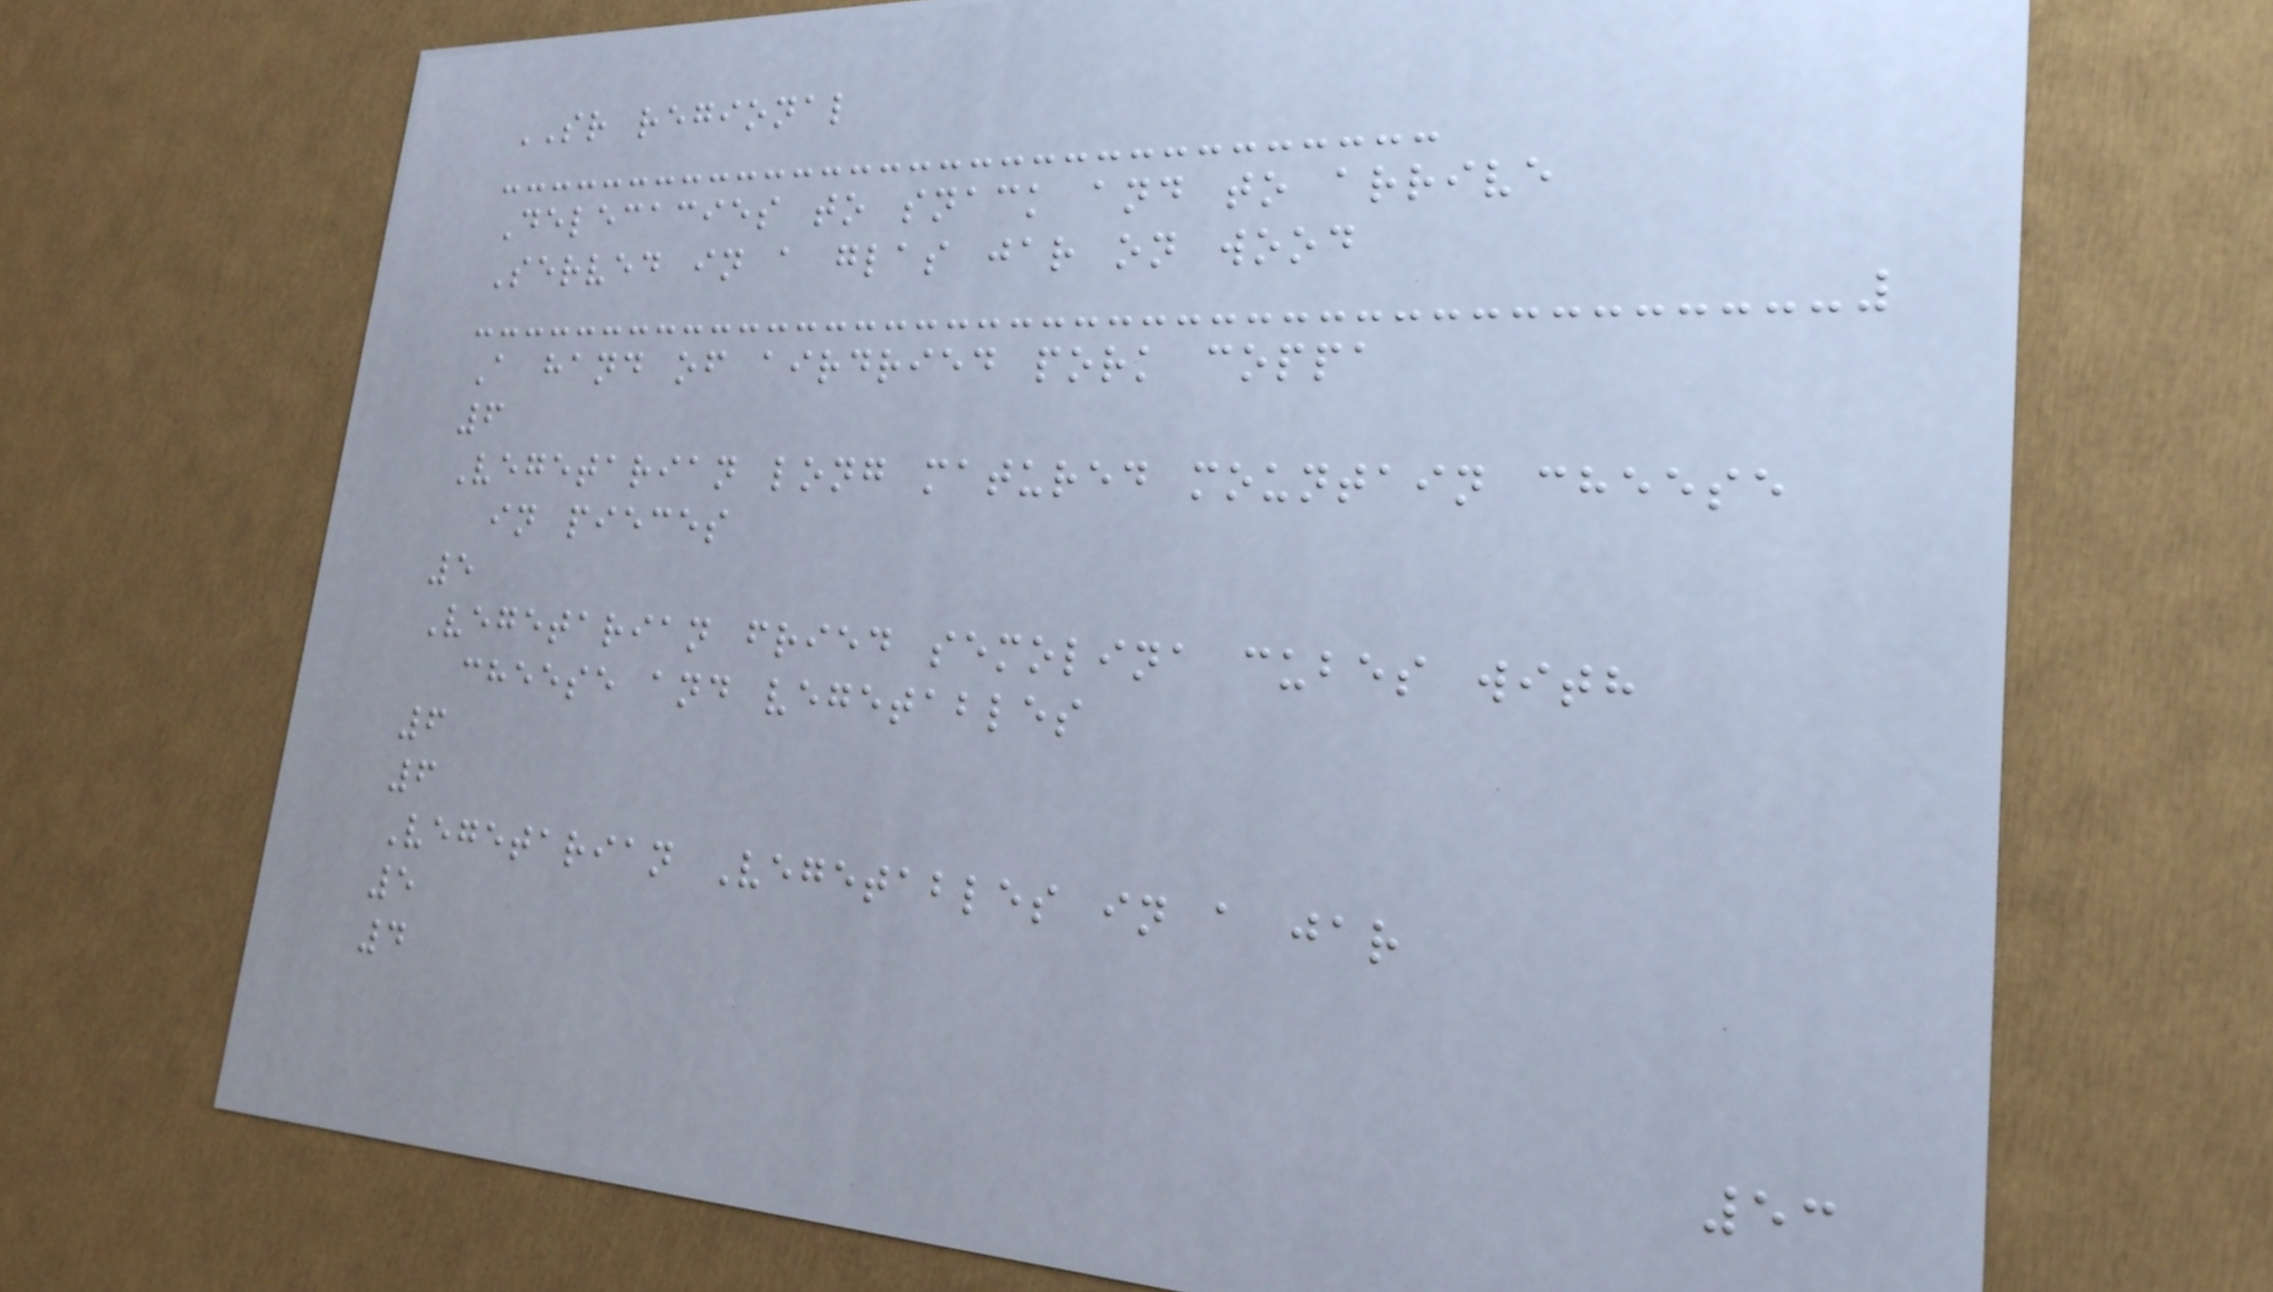SR regional
Delecacies to snack and to arrive
Served in a glas jar on wood
A hand of airdried pork coppa
6
Vegetarian long matured mountain cheese
in pieces
5
Vegetarian fried semolina cubes with
cheese and vegetables
6
6
Vegetarian Vegetables in a jar
5
4
53
